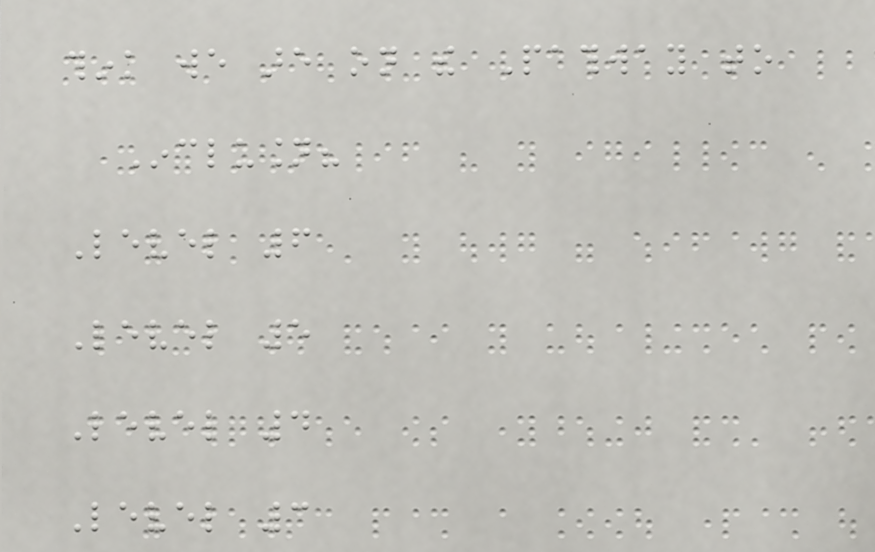think we are on the Pathway to
Inclusion?
Level 6
Level 5
Level 4
Level 3
